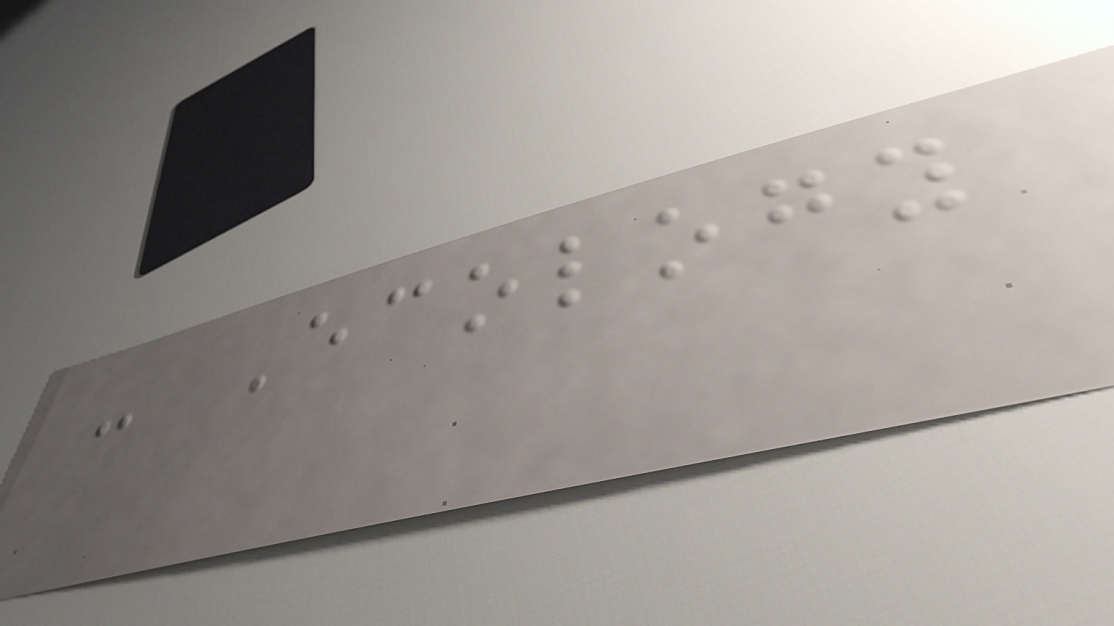- Ecology
